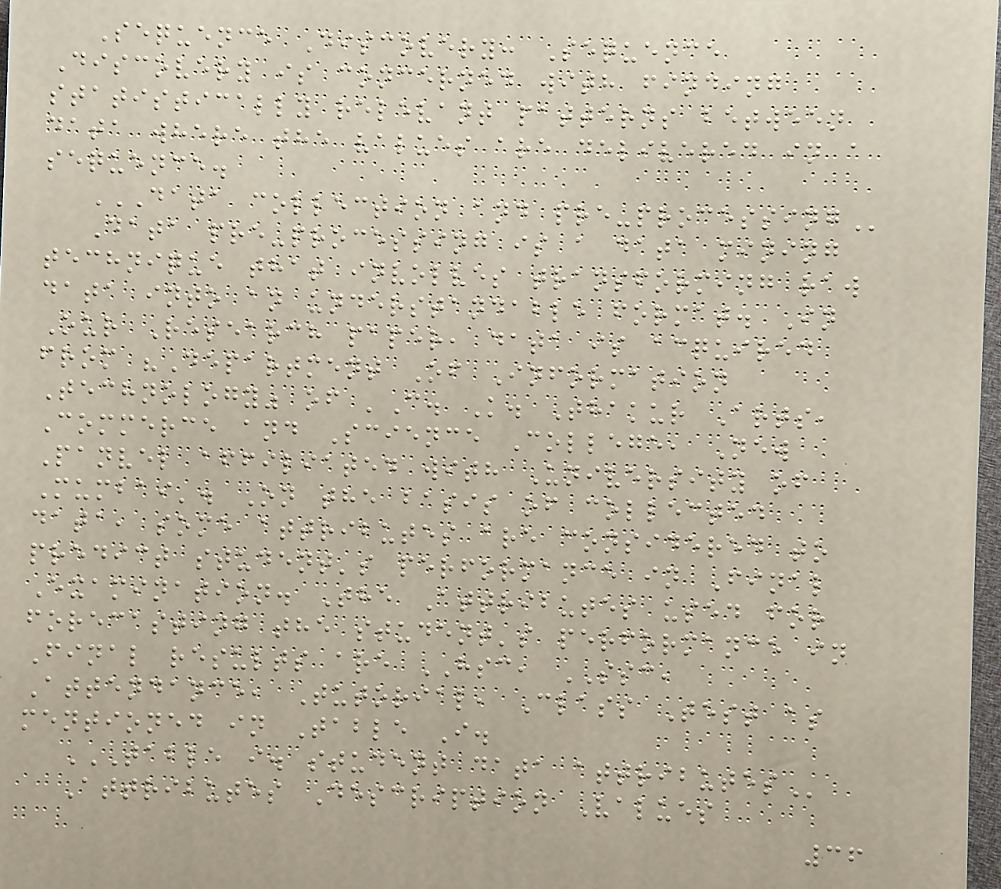Sequence Discovery: Sequence
Discovery is concerned with finding
statistically relevant patterns between
data where the values are delivered in a
sequence.
DATA COLLECTION AND PRE-PROCESSING
Data pre-processing is a data mining
technique that involves transforming raw
data into an understandable format. In
Our Research paper, data is acquired
from "Department Of Information
Technology" of 'C. K. Thakur Arts,
Commerce and Science College, New
Panvel affiliated with University of
Mumbai'. On the basis of collected
data, some attributes are considered to
predict student's performance in Final
Examination. The Attributes used for
forecasting the student's performance in
Final results are HSC, SSC,
Attendance, Tutorial, Class Test as
mentioned in Table I.
TABLE I. STUDENT DATA ATTRIBUTES
Attributes Description Values
36
